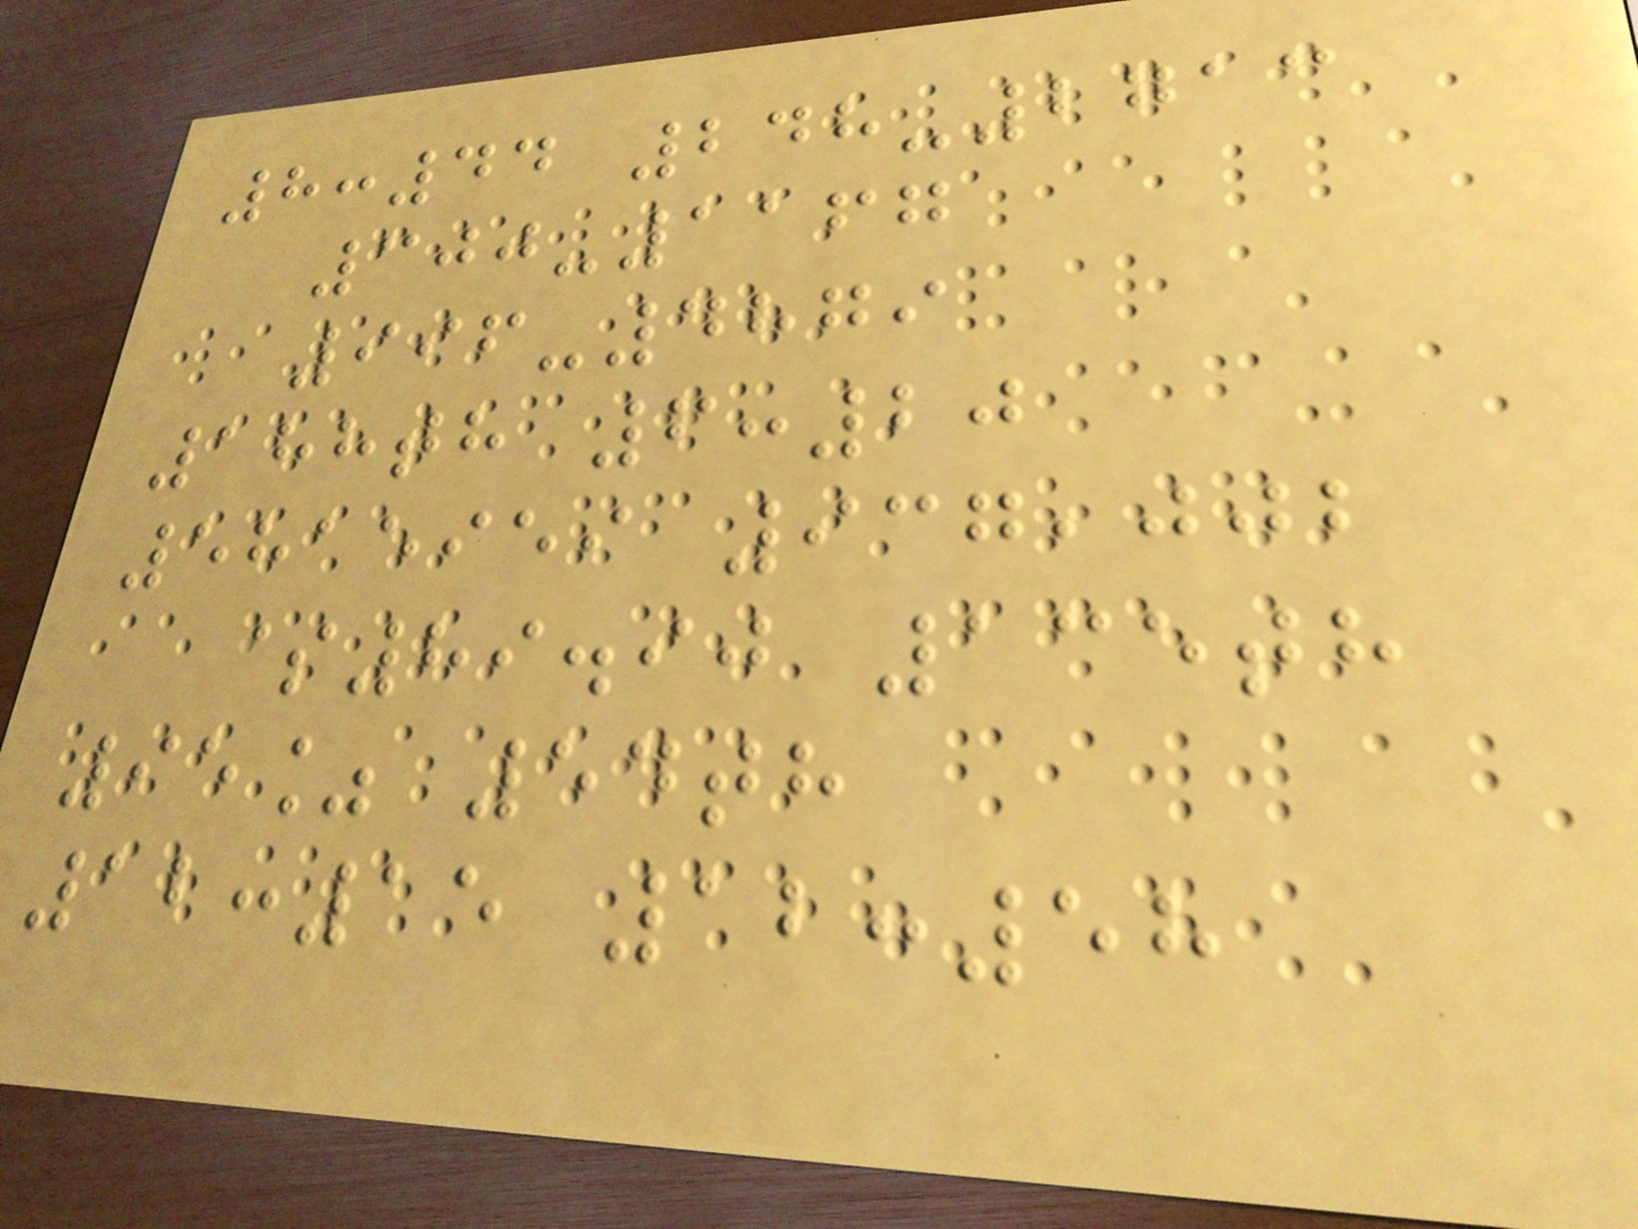8:44 248-2713
300-1167
996-4879
188th 6:20
5815959 937,002
$89.90 135th
95% 54th
12:15 12:58
